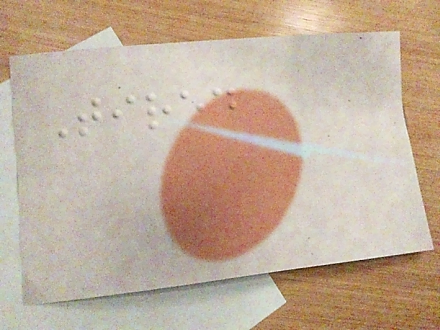Tired
